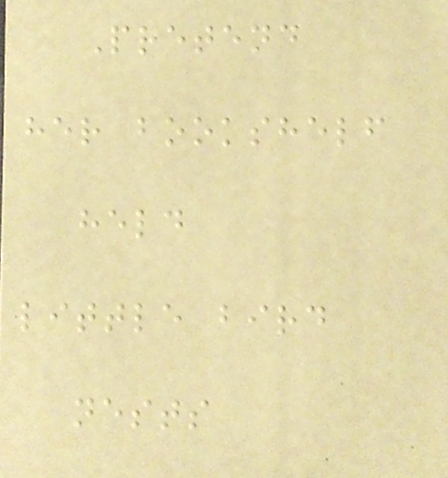Pretend
her bookshelf
held
little bird
nests
